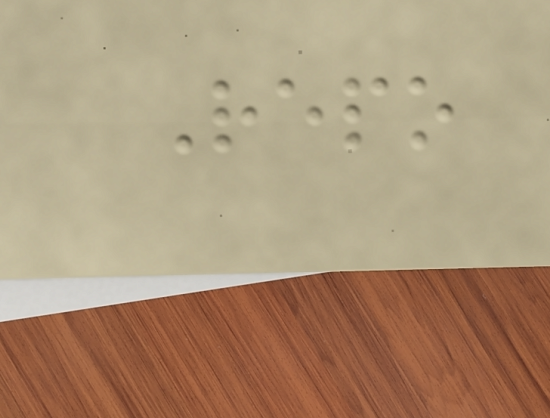Repo
